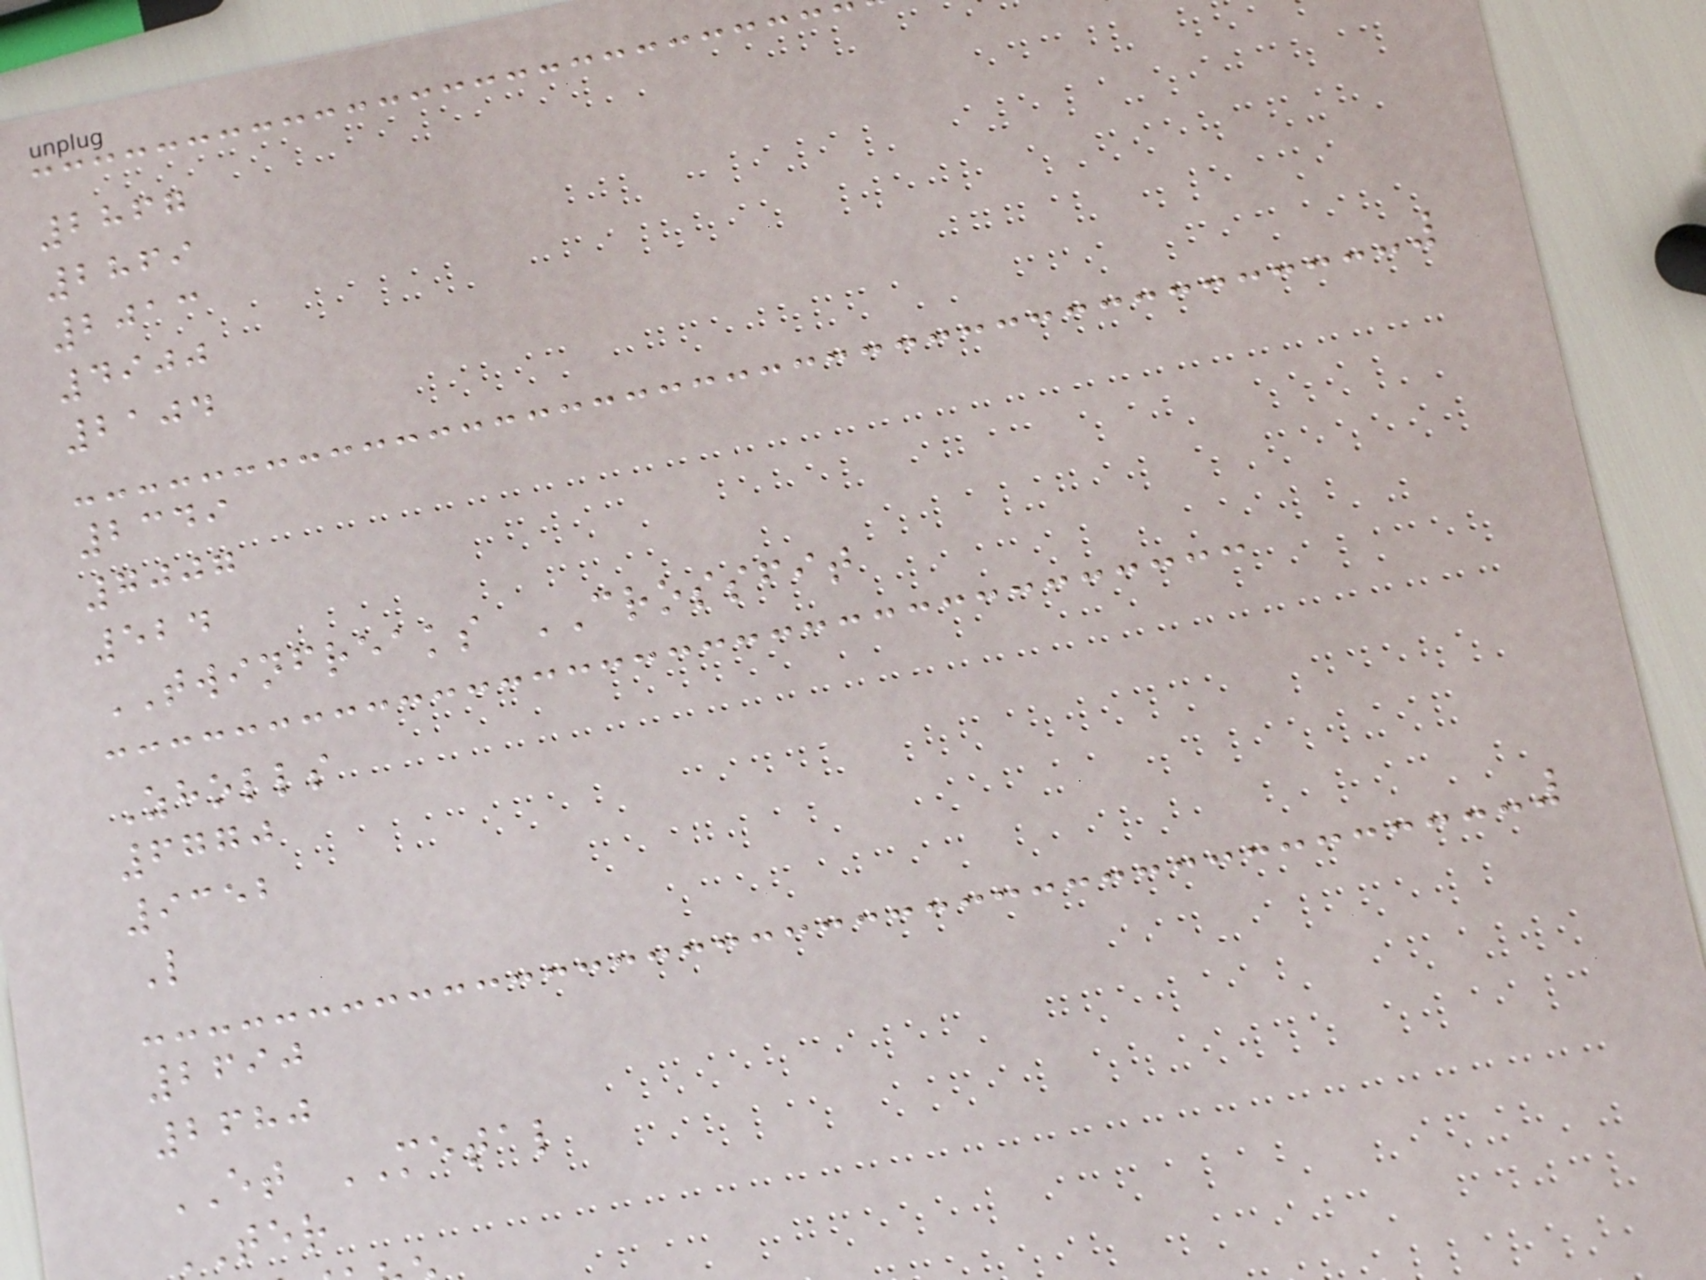2867
2869
2013
4900
2104
2349
7007
524
TWINFREAKS CROSSFIT
Zholls
6770
9352
L
2690
2680
ET METAL
TER
